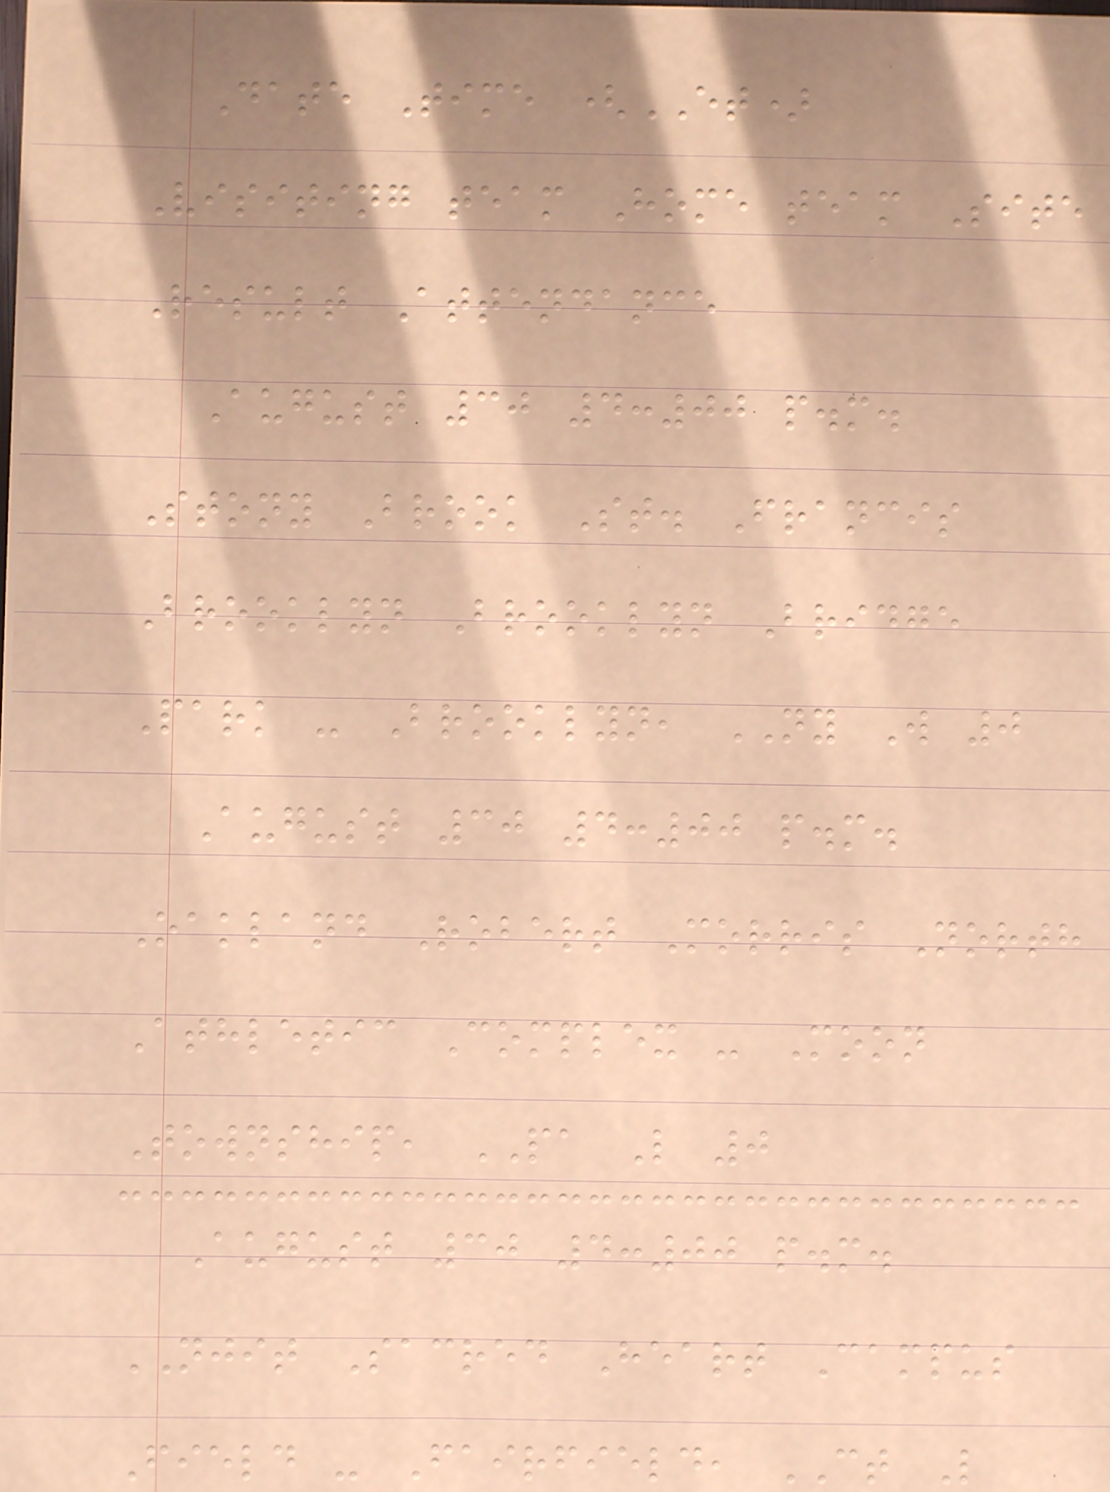Date Time (ET)
Visiting team Home team Site
Result Attendance
August 30 4:00 p.m.
Stony Brook St. Francis
Brooklyn Brooklyn Bridge
Park - Brooklyn, NY W 0
August 30 4:00 p.m.
Oakland Robert Morris North
Athletic Complex - Moon
Township, PA L 0
August 30 4:00 p.m.
NJIT Sacred Heart Campus
Field - Fairfield, CT L
